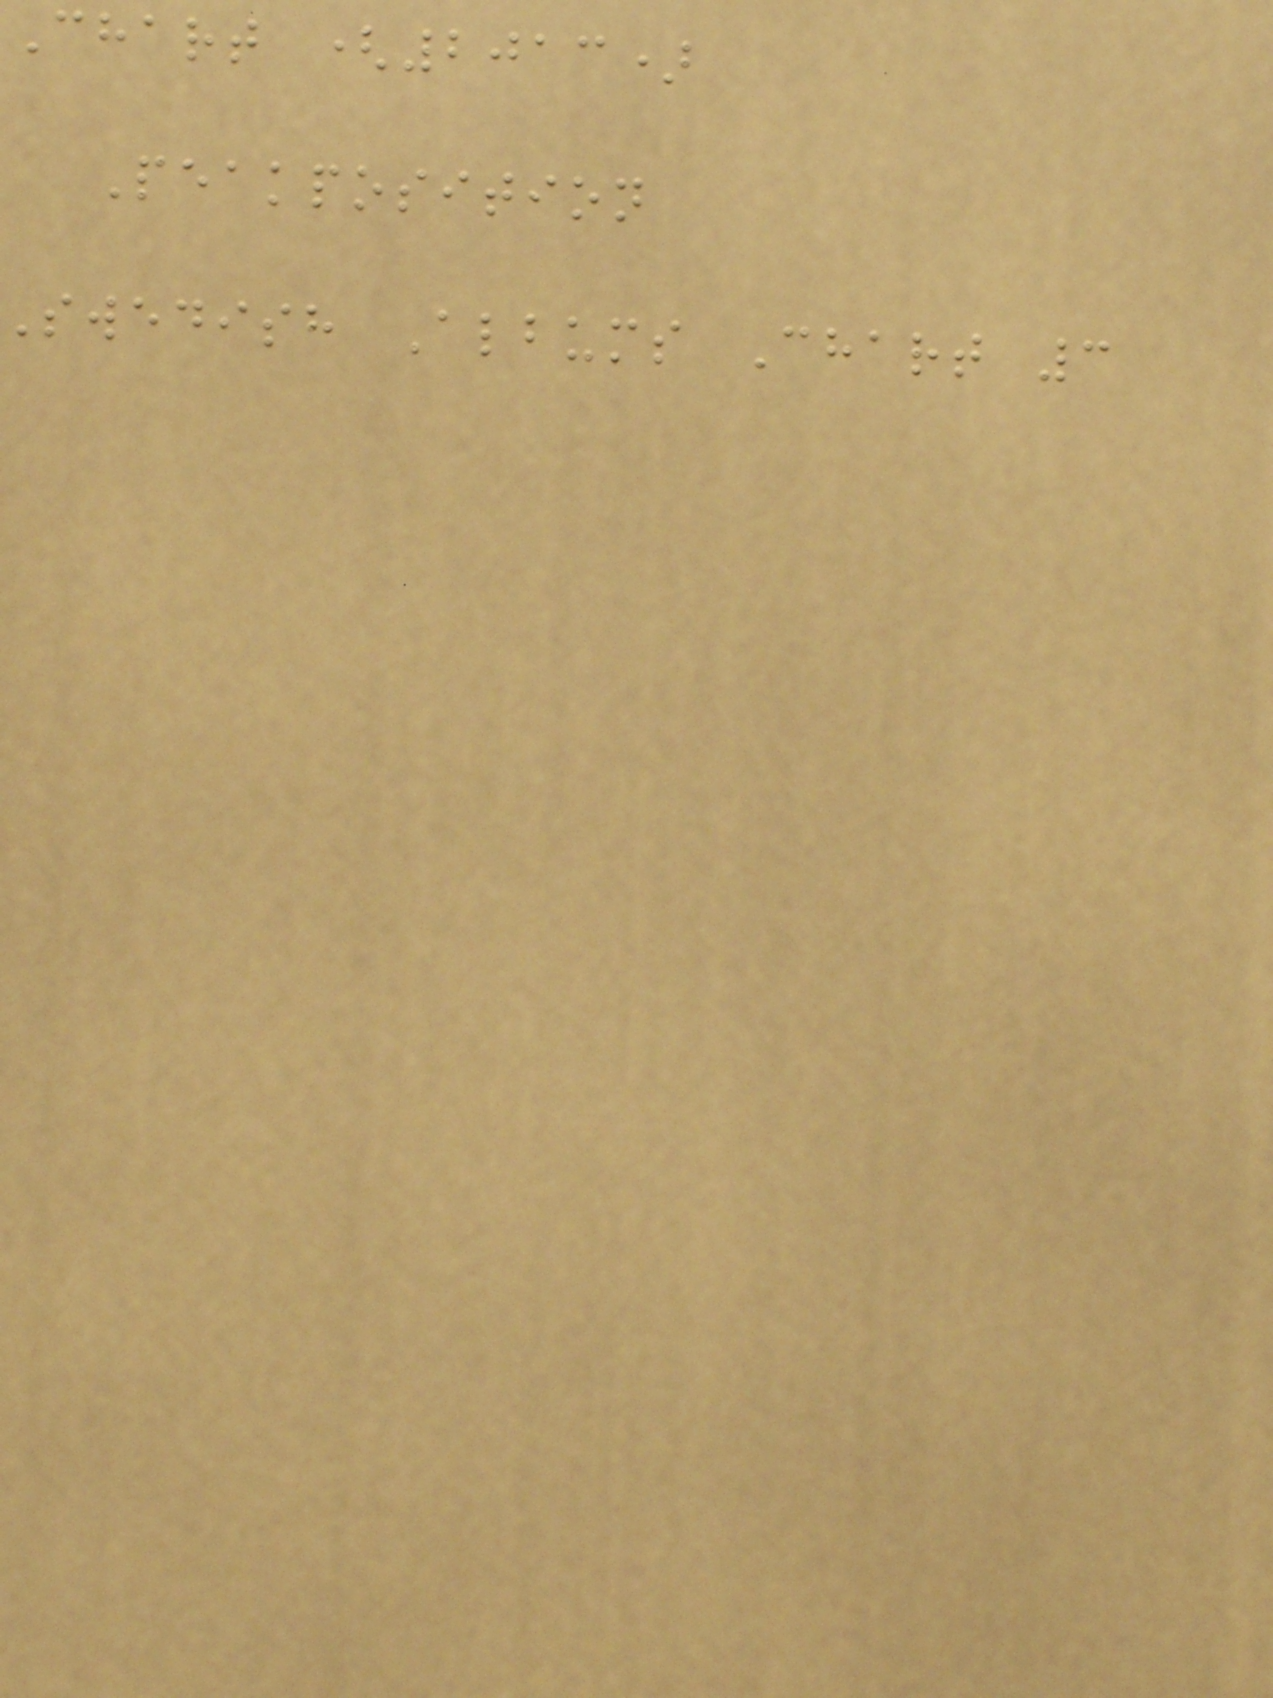Chart (2013)
Peakposition
swedish Albums Chart 3
